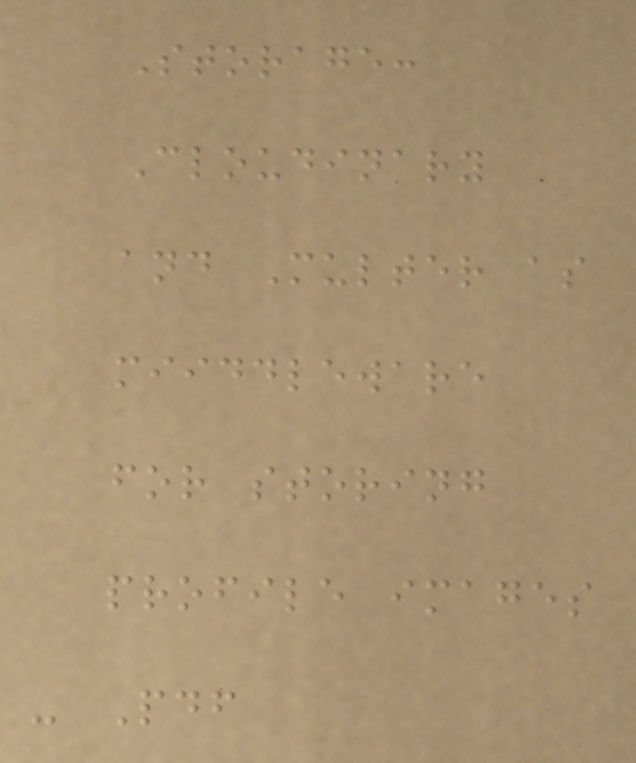Storage:
Cloudinary
and Multer as
miiddleware
for storing
profile images
- Pdf
